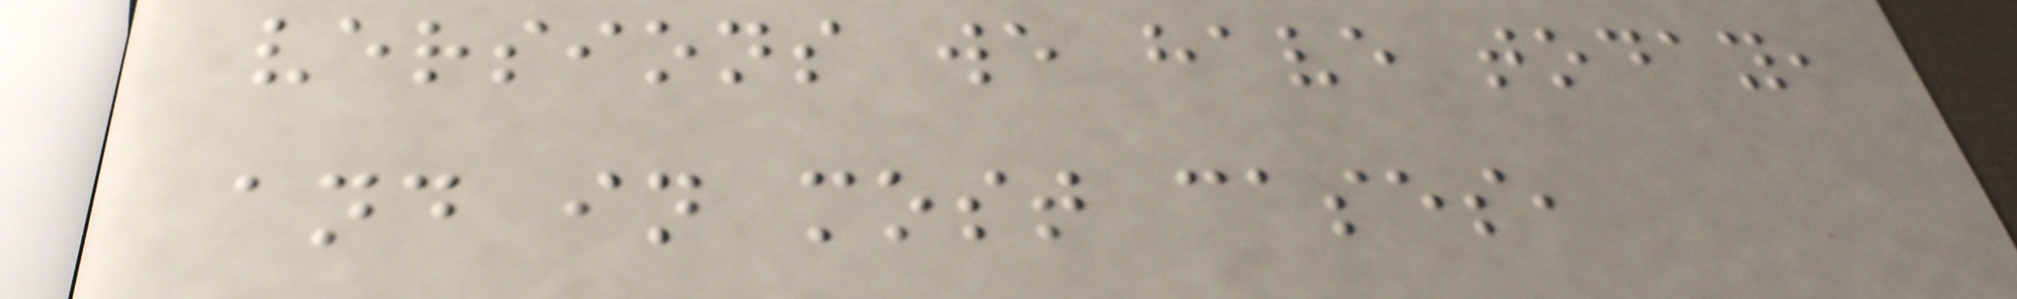versions we have today,
and in most cases,
